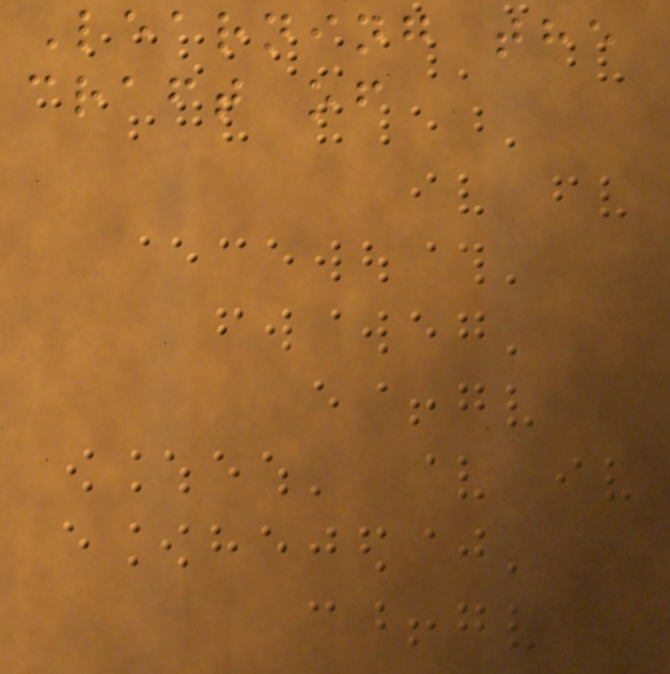Learning the
craft of
